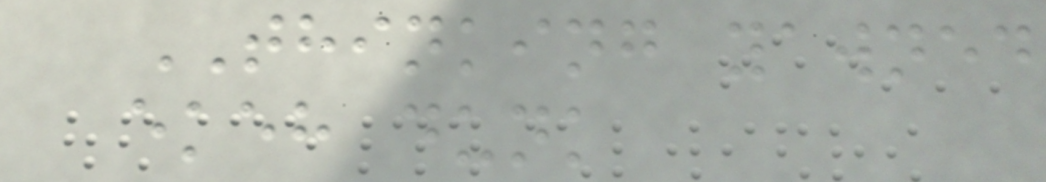THINKING yawned
ekeh dunk
